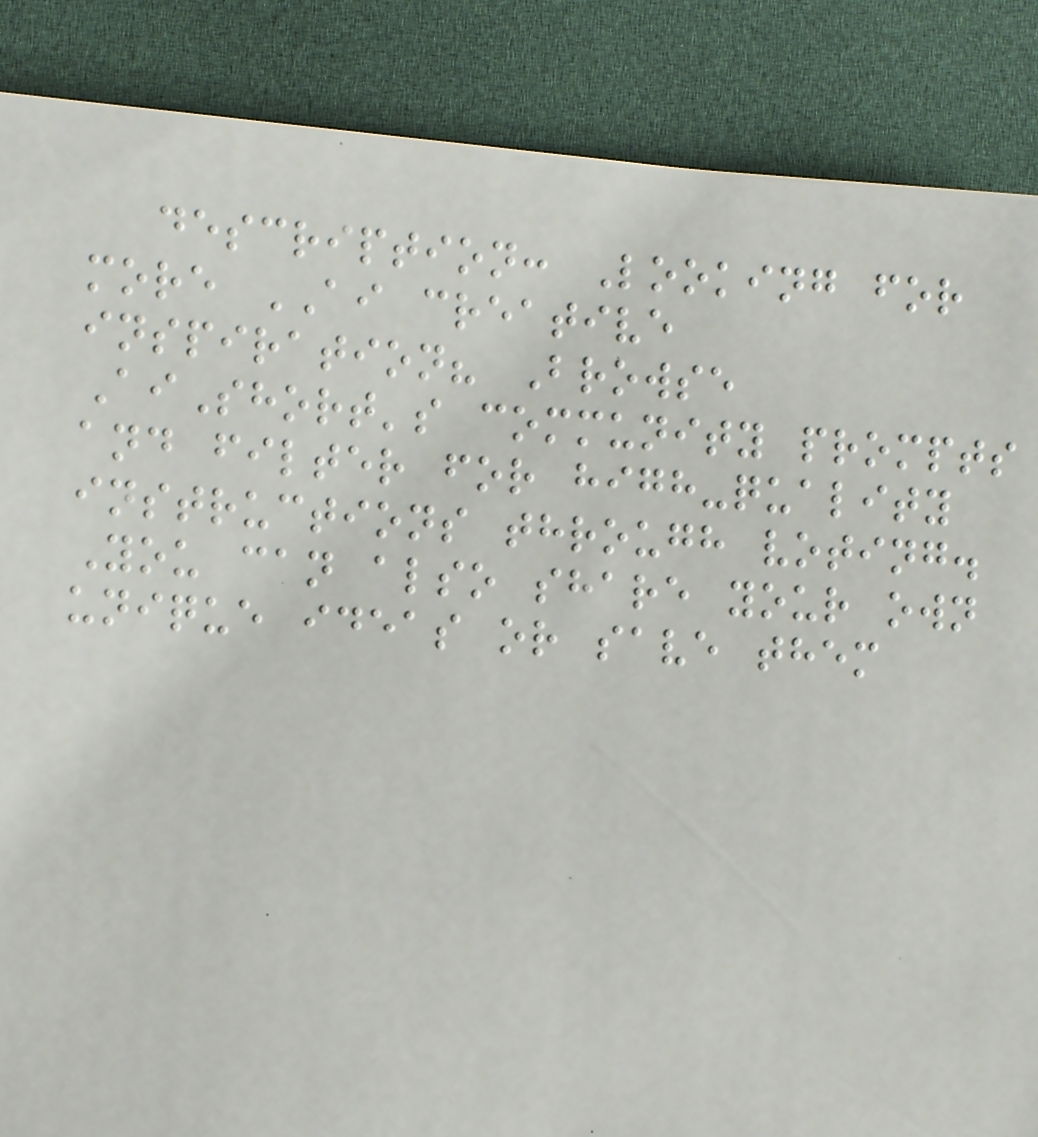description: Looking for
more AI creative
inspiration? Browse
AiShort's community prompts
and filter for high-quality
instructions through voting.
You can also share your own
unique ideas or save them
